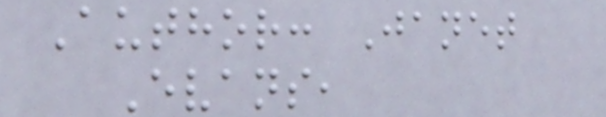Author: Janet
Evans,
